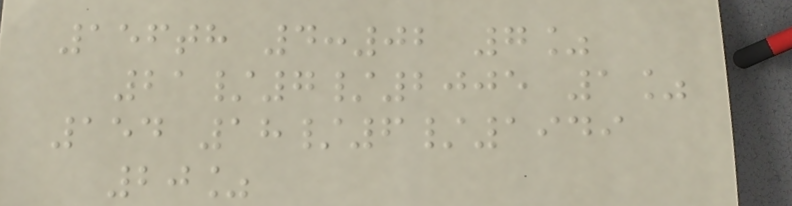156th 4:02 7%
21/7/2005 1%
154 18/6/1949
20%
